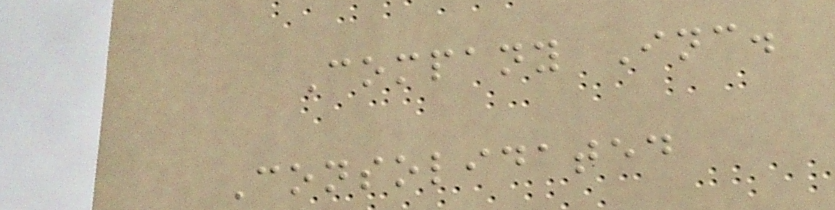Company Inc.
Consolidated
